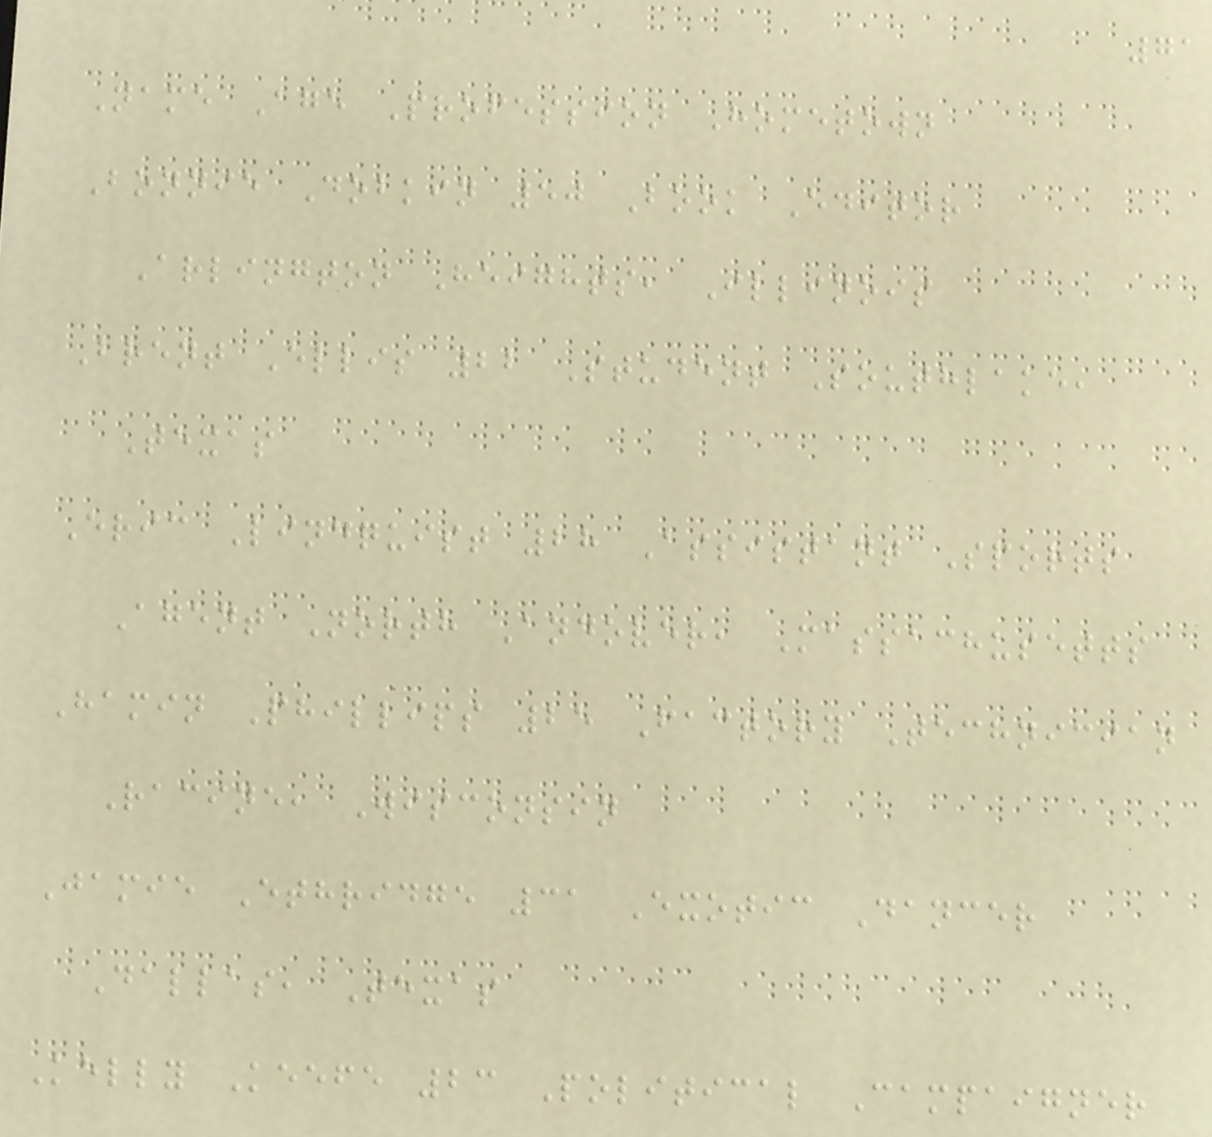71
Name Age Profession Hometown
Bonnie Dobkin 50 Book Editor
Arlington Heights, Illinois
Brent Ellis 22 Student Southlake,
Texas
Eric Lindquist 28 Assistant Sports
Agent North Andover, Massachusetts
Hamin Phillips 25 Factory Technician
Racine, Wisconsin
Jamie Ethridge 31 Exotic Dancer
Dallas, Texas
Kelly Keefe 23 Political Campaigner
